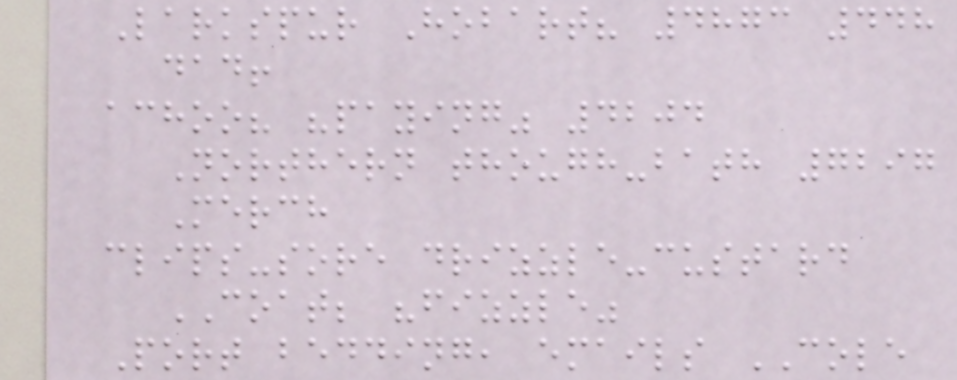Larkspur Hobart? 4873 448
dad!
achoo? "paying" 4204
Northern though-bath 7297
Merch
clips-sore drizzle-custard
COAT; "fizzle"
Port bedding, emails COLE
